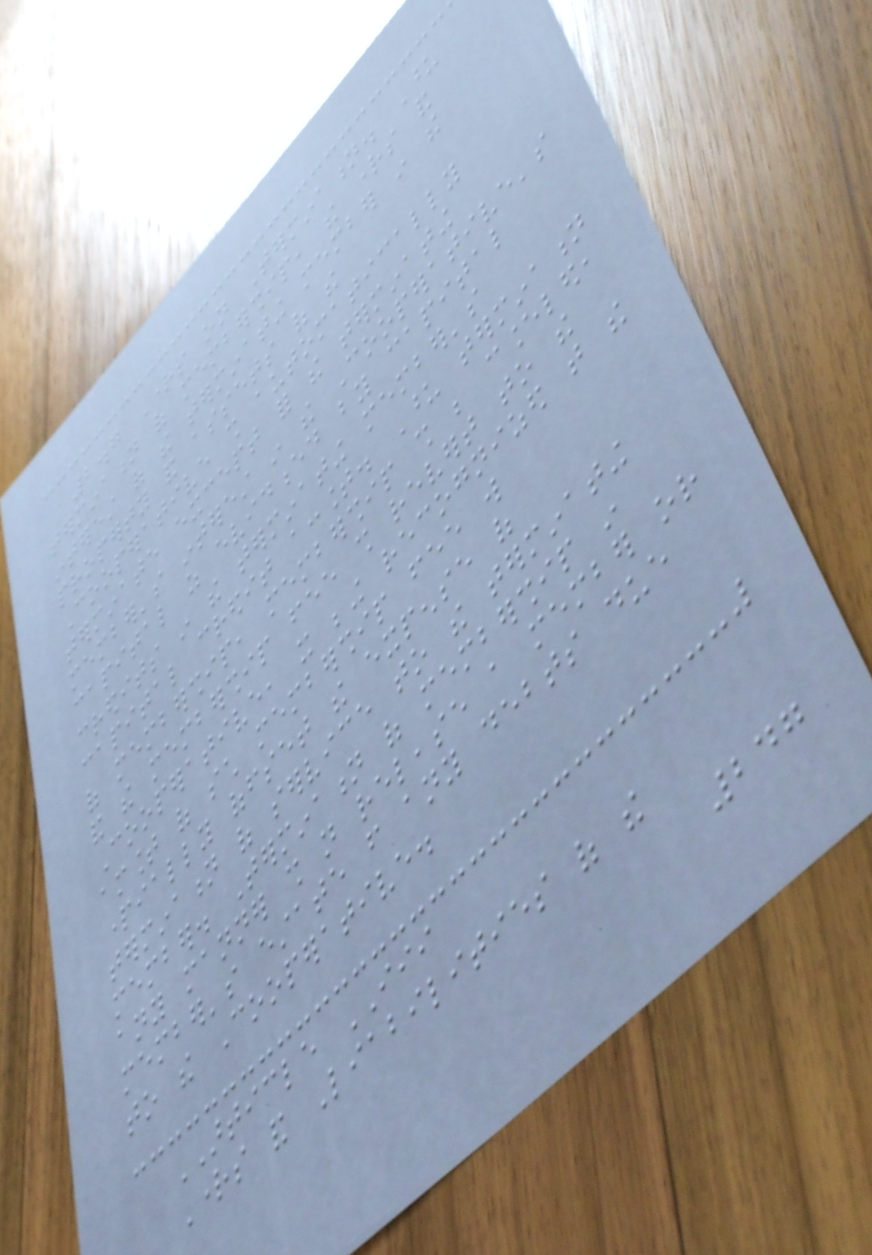2.7 Rights on Termination. Upon
termination of membership, the rights and
interest of the terminating member in the
property and assets of the
Cooperative shall automatically
terminate except for the terminating
member's interest in the Cooperative's
capital as evidenced by capital
credits in the terminating member's
capital credit account. Upon termination
of membership, membership shall be canceled,
and the membership fee shall revert to the
Cooperative, it being recognized that the
amount of such membership fee will
partially offset the expense of
termination of service to the terminating
member. Termination of membership in
any manner shall not release a member or
member's estate from any debts due
to the Cooperative.
ARTICLE III
Rights and Liabilities of the
247
